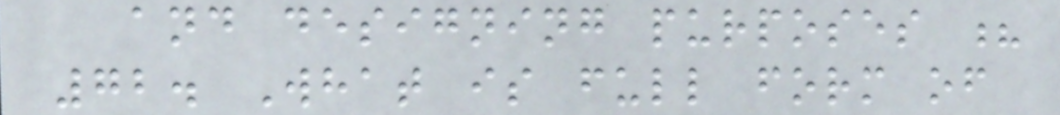and designing purposes ?
72. What is full form of
